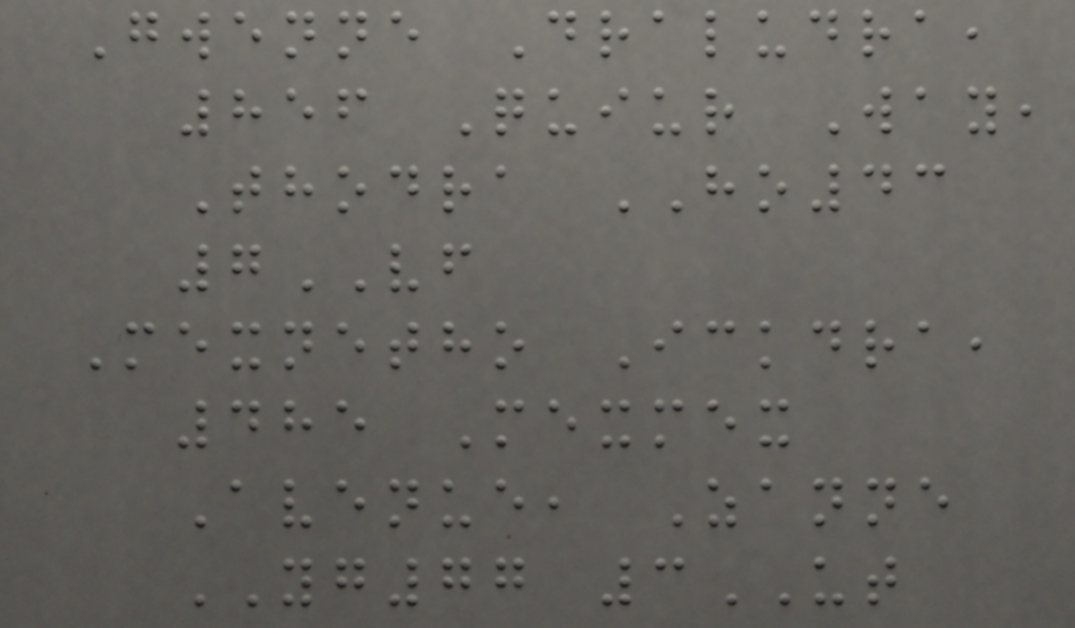Gwenne Draludra,
856 Quiur Way,
Thodra HO43
7VF
Mexnetho Ickdra,
485 Mexmex
Avenue, Zanne
YG77 3UT
